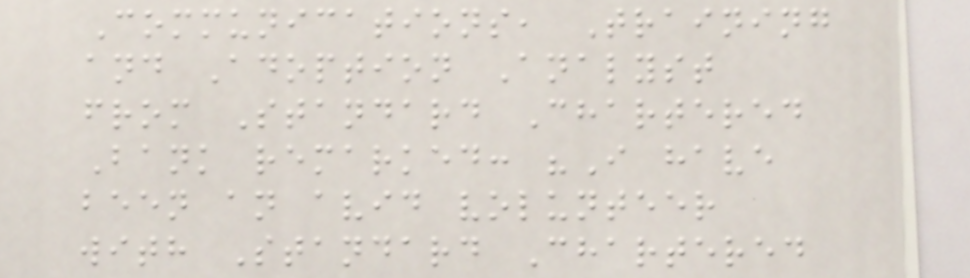Communications, Training
and Adoption Analyst
from Standard Chartered
Bank remarked: "I have
been an avid volunteer
with Standard Chartered
